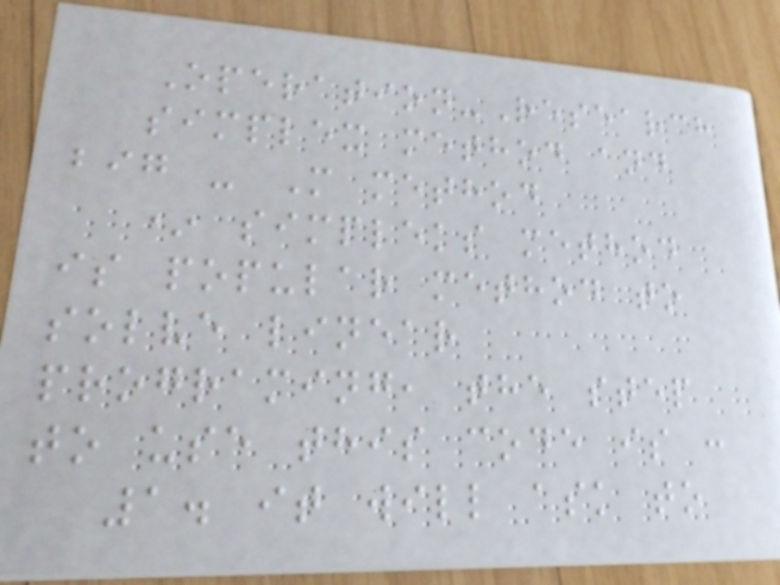Operation-Research
simplex method and
big - M method
* simpleks method
is popular method to
solve linear
programing, the step
to use this code is :
1. it will ask to
